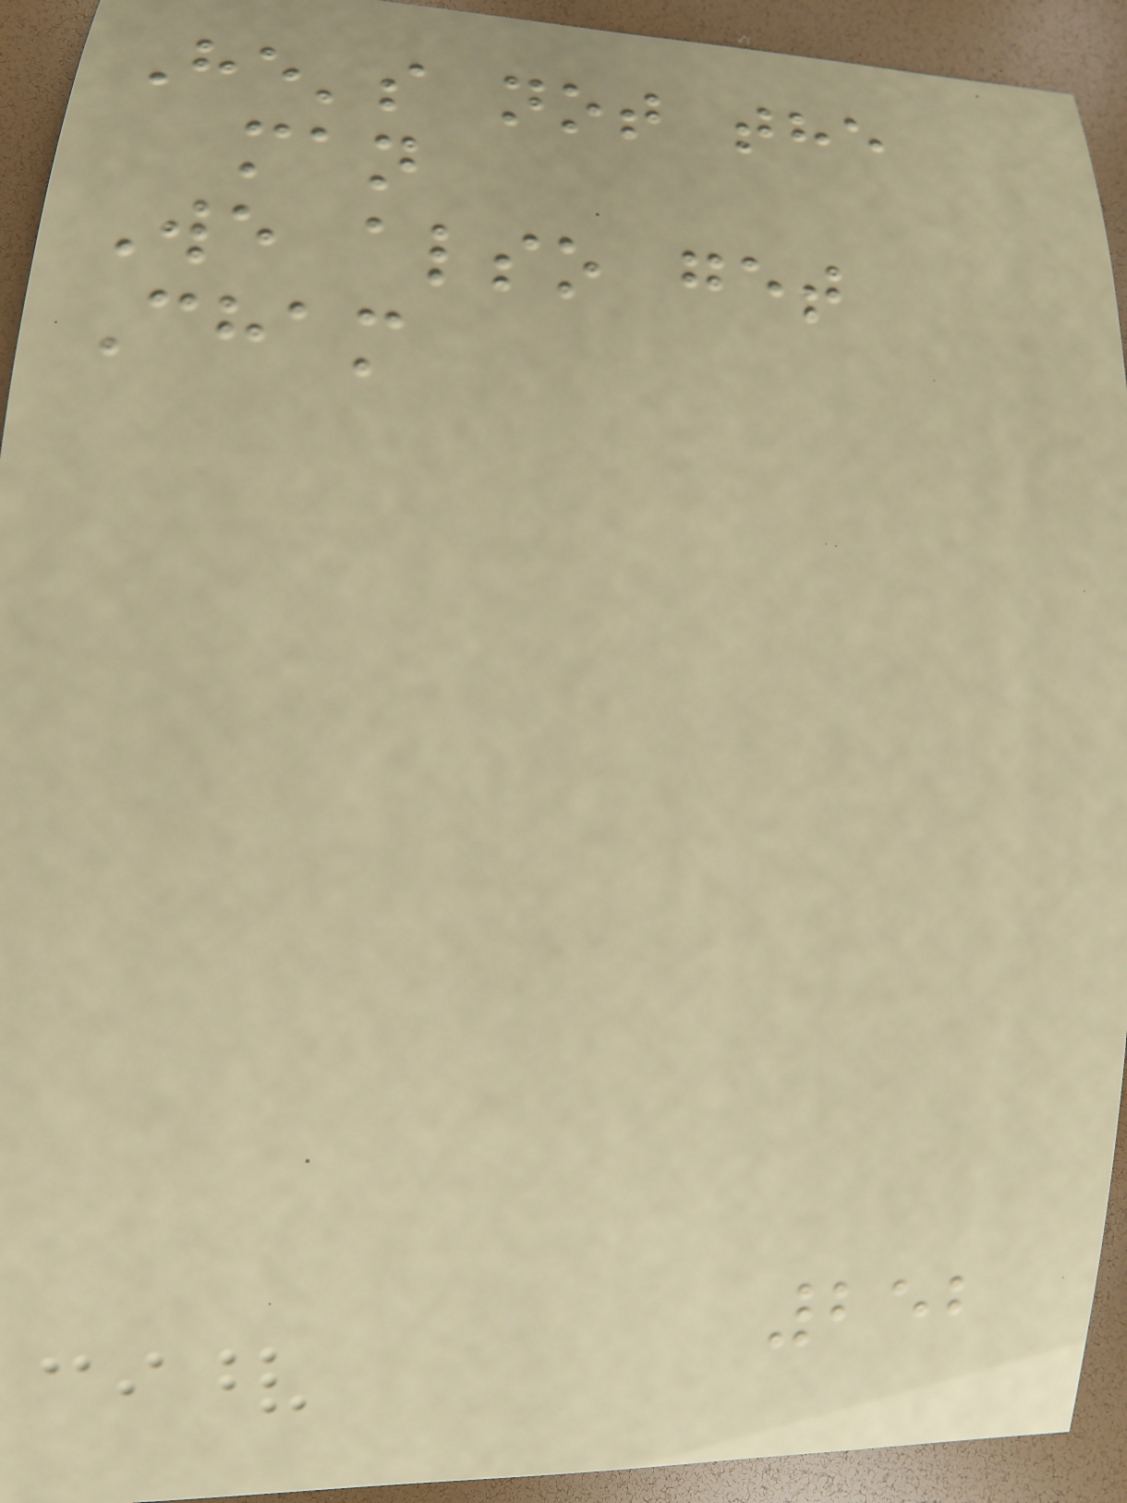He's not the
man
We also get
Cham
252
